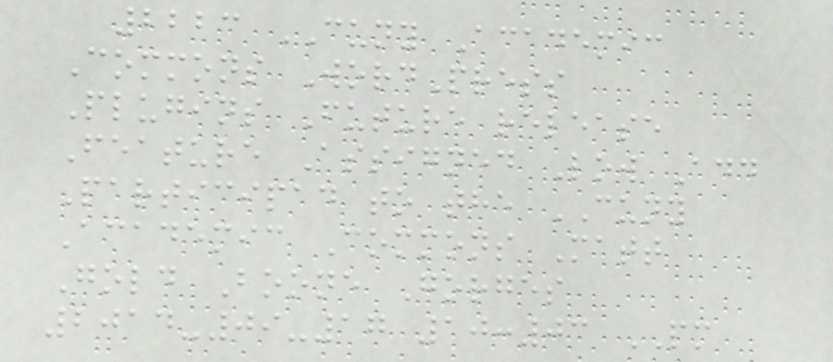2223 CUNY Academic
Commons WordPress
Plugins Future release
Feature Assigned Low Add
Participad to the CUNY
Academic Commons Matt
Gold Boone Gorges
2014-09-17 10:03 PM
